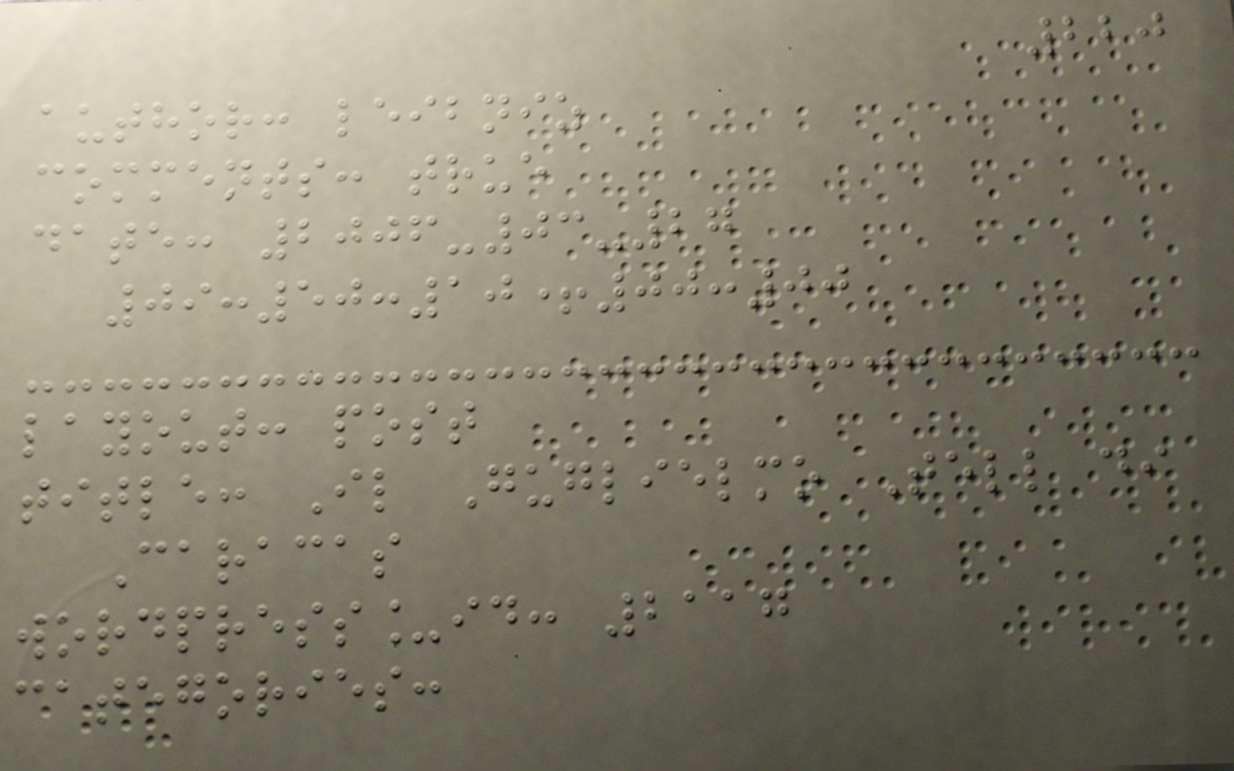220
author: leibniz
comments: true
date: 2006-03-27
09:50:10+00:00
layout: post
title: Il Guglielmo Tell di
Caracas
wordpress_id: 2117
categories:
